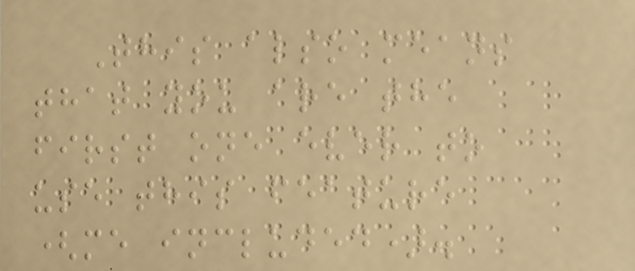This also means
that you are the
first one ever to
use this feature
(me included).
